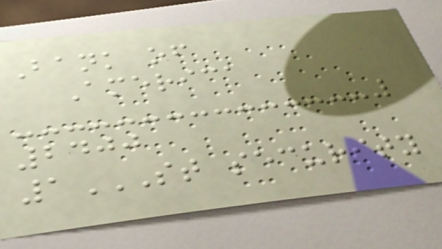Bank of
America
2400
1ST SECURITY
